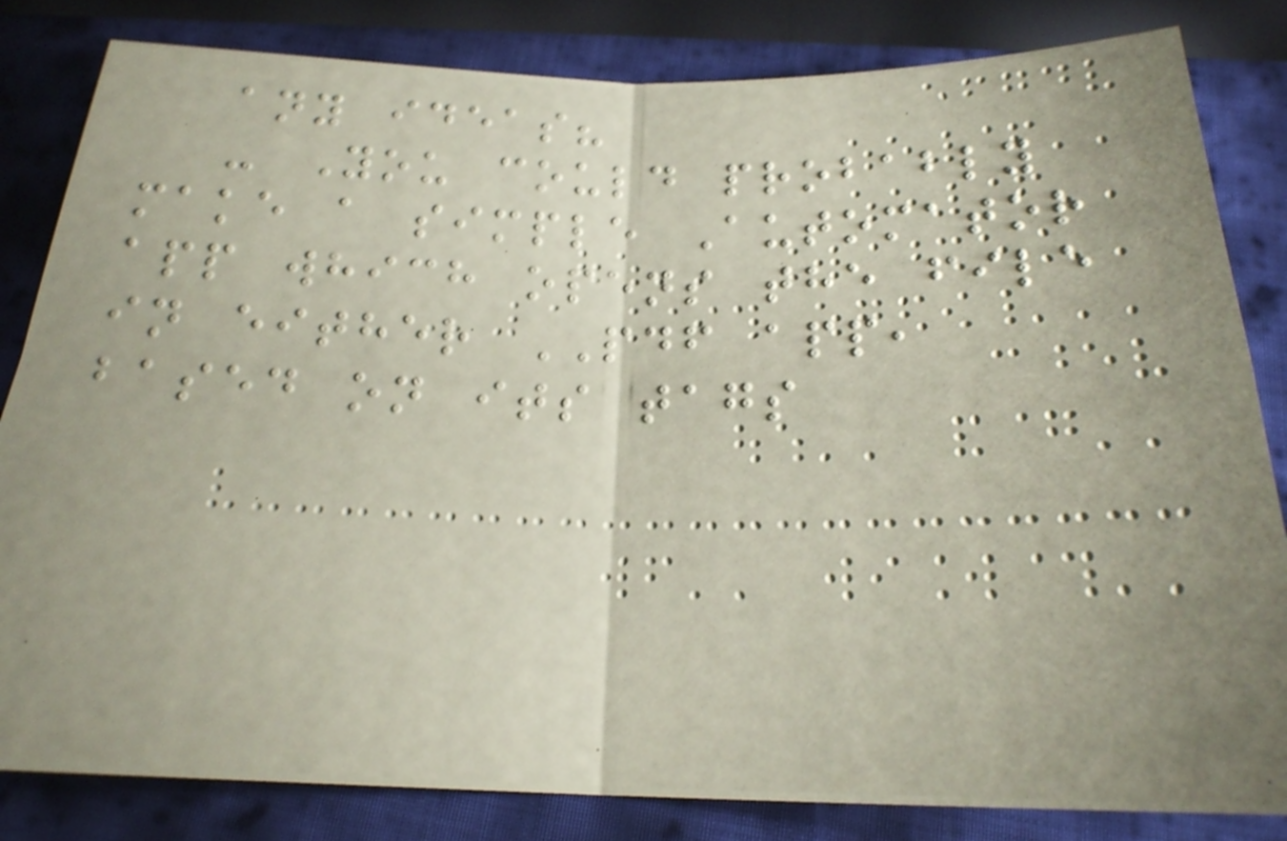any ideas?
- You could probably
make a simple Automator
app which opens the file
in either PDF app,
based on its tags
